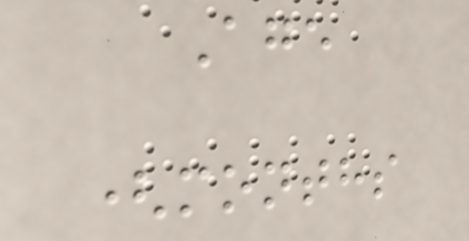Age
(months
